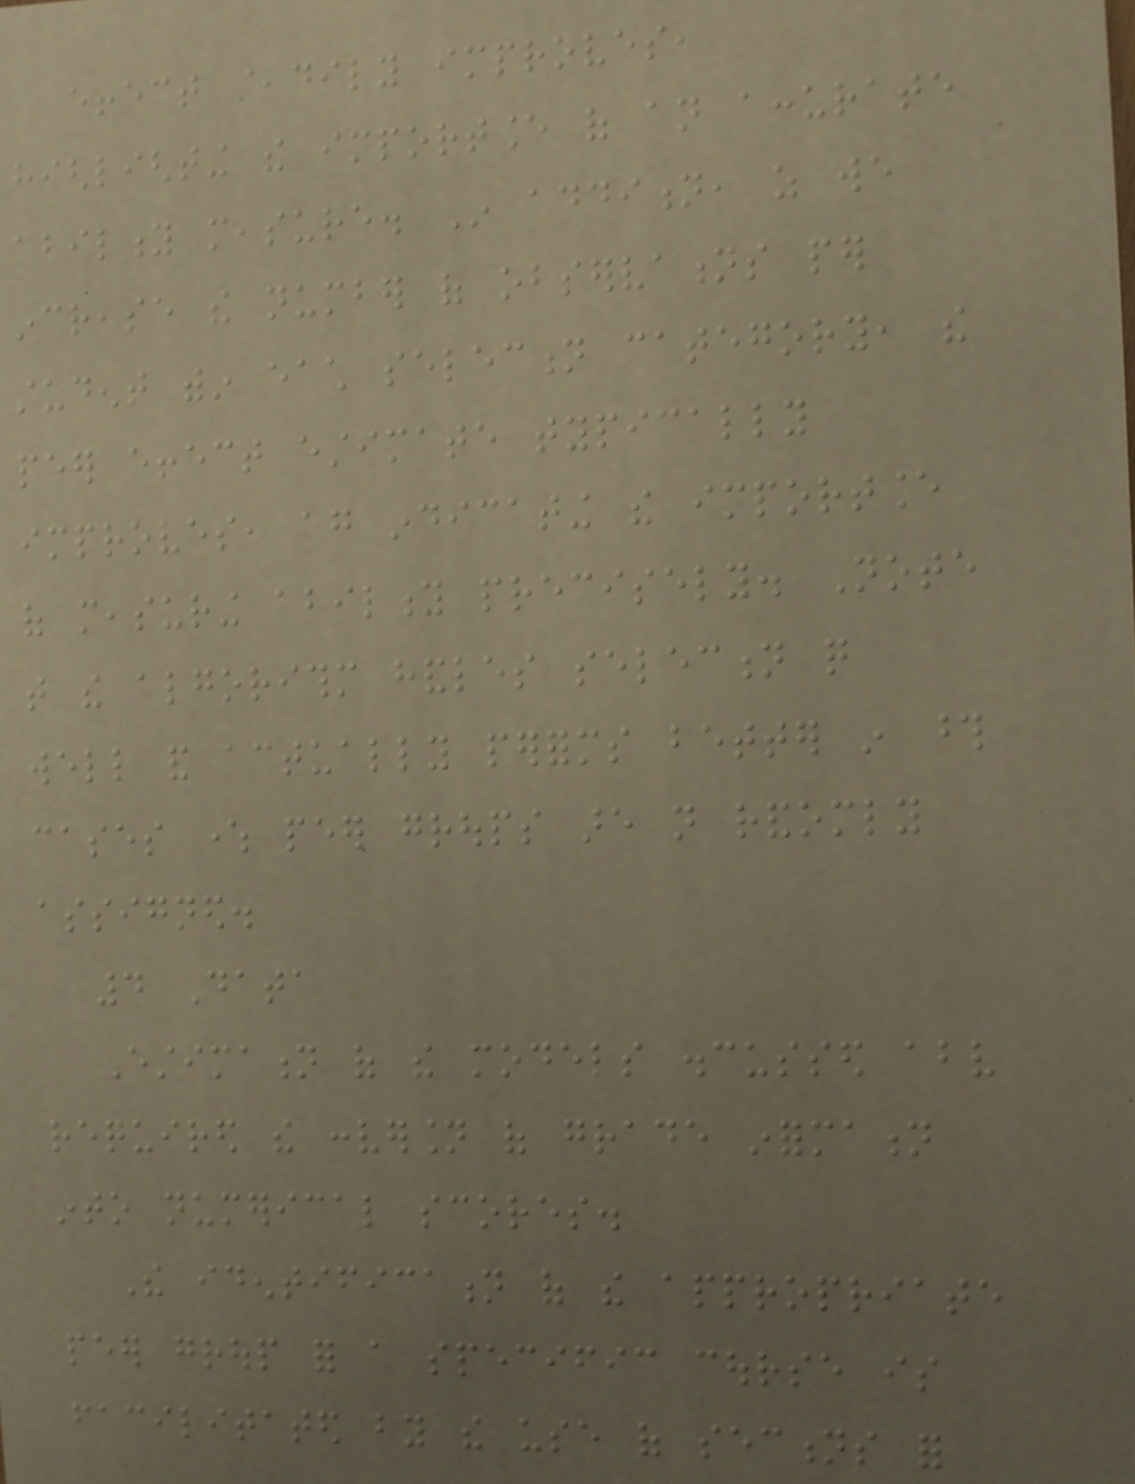effect steadily improves,
highlighting the importance of an accurate
ability measure. In addition, as we
increase the number of observations per
student within each selection category, the
peer effect estimate typically
improves, again indicating the importance
of measuring ability precisely. Note
that the algorithm handles selection quite
well and actually performs better in those
cases where peer groups are not randomly
assigned.
4 Data
Estimation of the models discussed above
required the conversion of grade information
into numerical scores.
The identification of the appropriate
peer group for a specific course is
facilitated by the use of sections for
